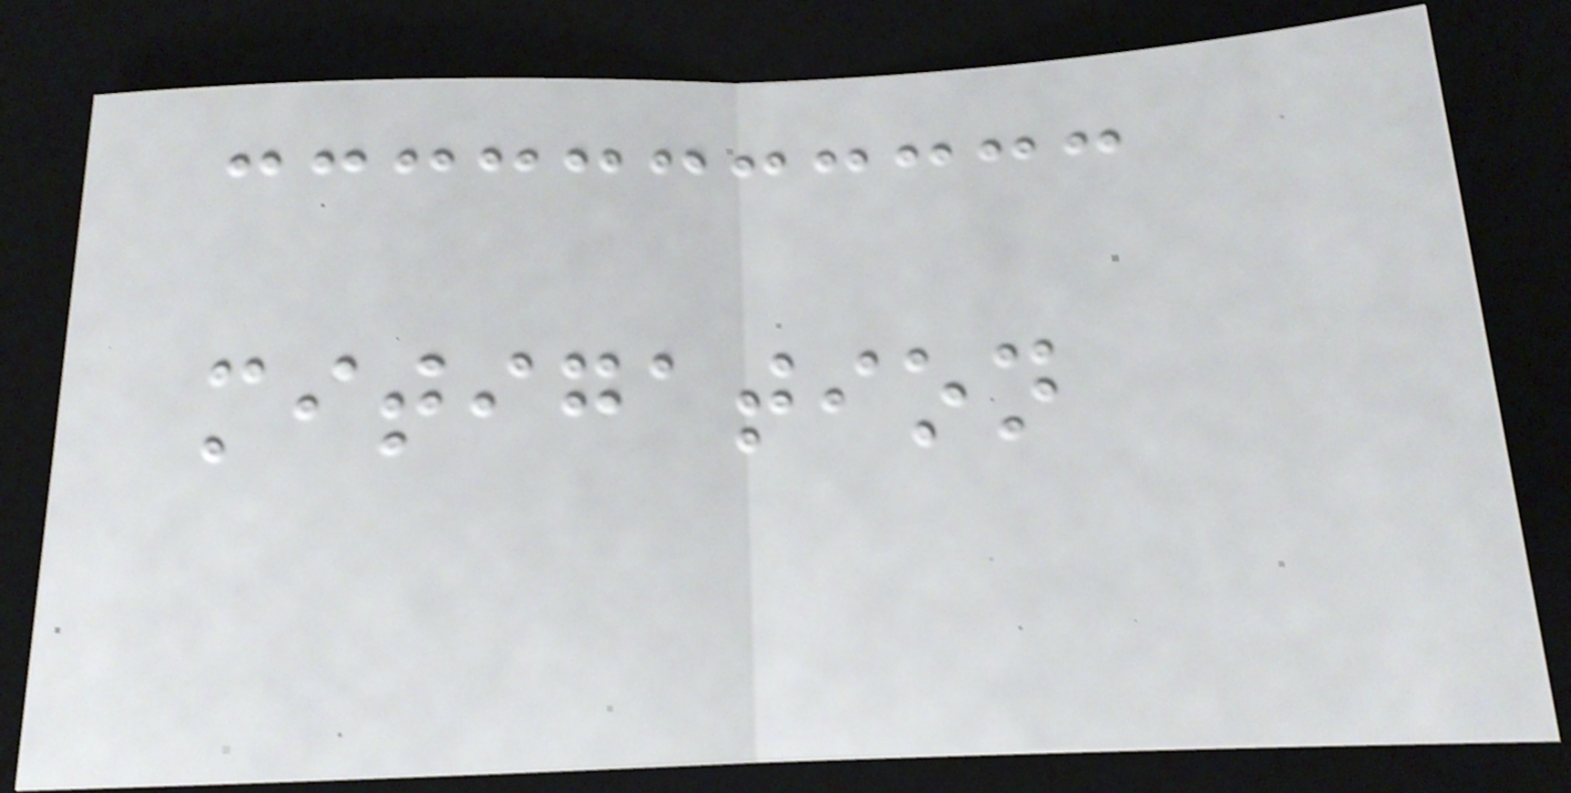mitigation
